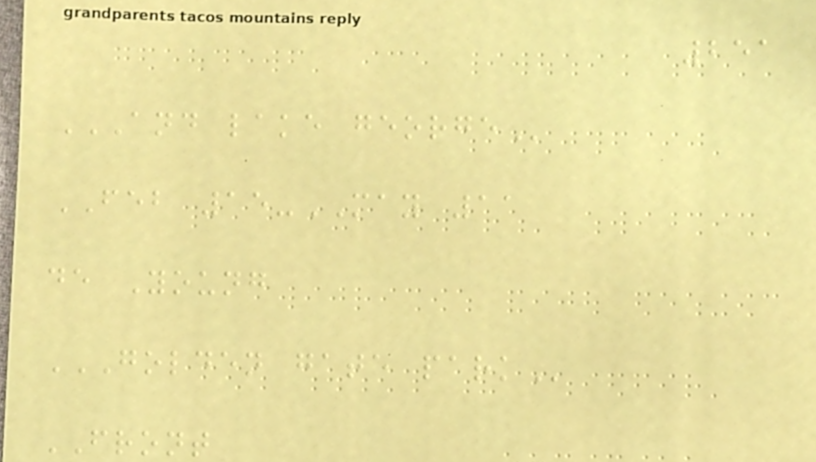251
AND LAKE GEORGE
FEB 15-MAY 11
de Young
GOLDEN GATE PARK
FRONT
